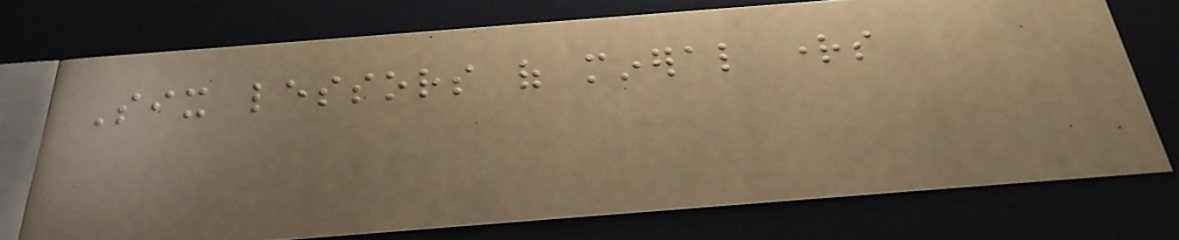Six lessors of mineral rights
